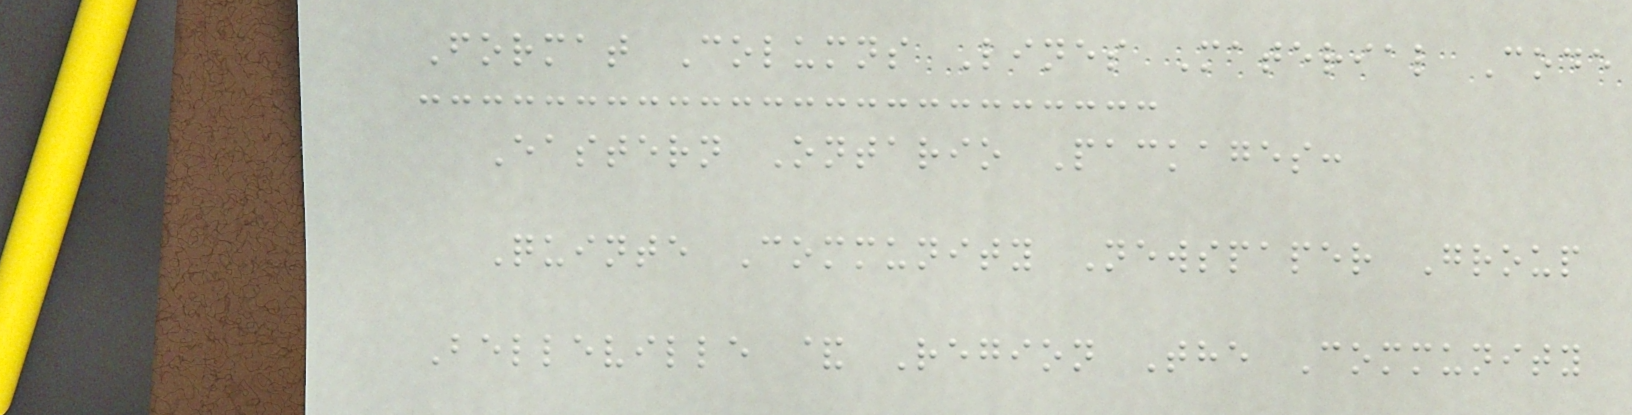Format Columns Lines Material Code
Eastern Ontario Packages:
Quinte Community Newspaper Group
Belleville & Region The Community
